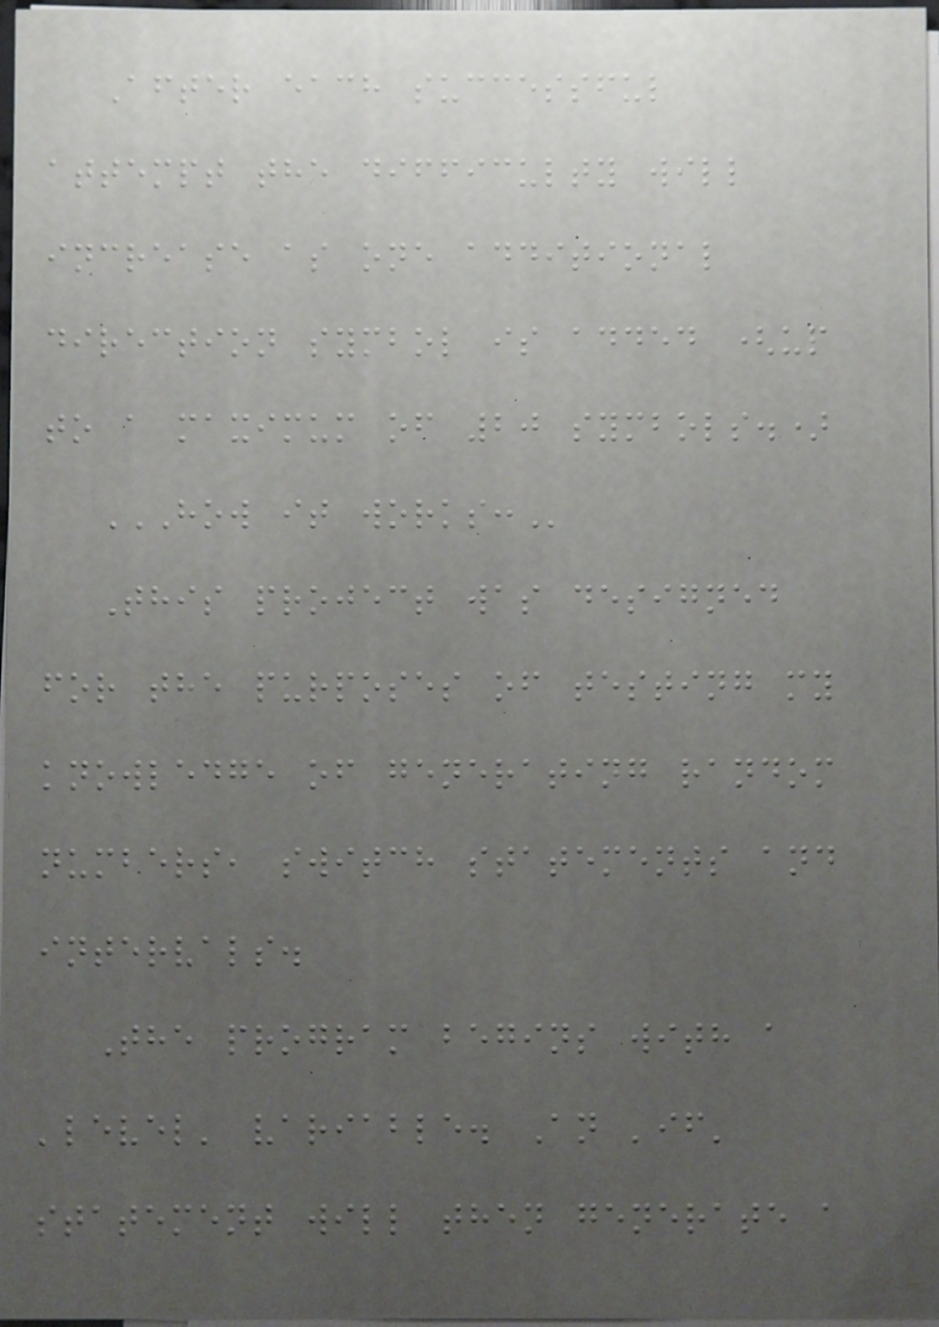After each successful
attempt the difficulty will
increase as one additional
direction symbol is added (up
to a maximum of 20 symbols.)
HOW IT WORKS:
This project was designed
for the purposes of testing my
knowledge of generating random
numbers, switch statements and
intervals.
The program begins with a
'level' variable. An 'if'
statement will then generate a
